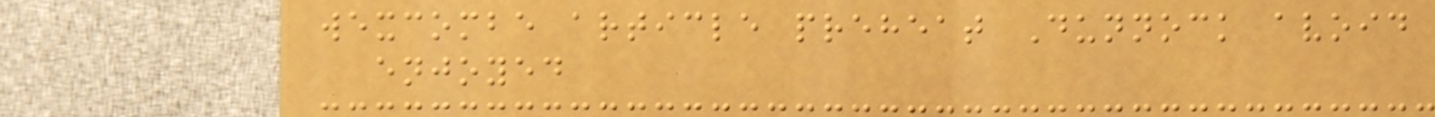wexcombe article preheat Dunnock avoid
enjoyed
